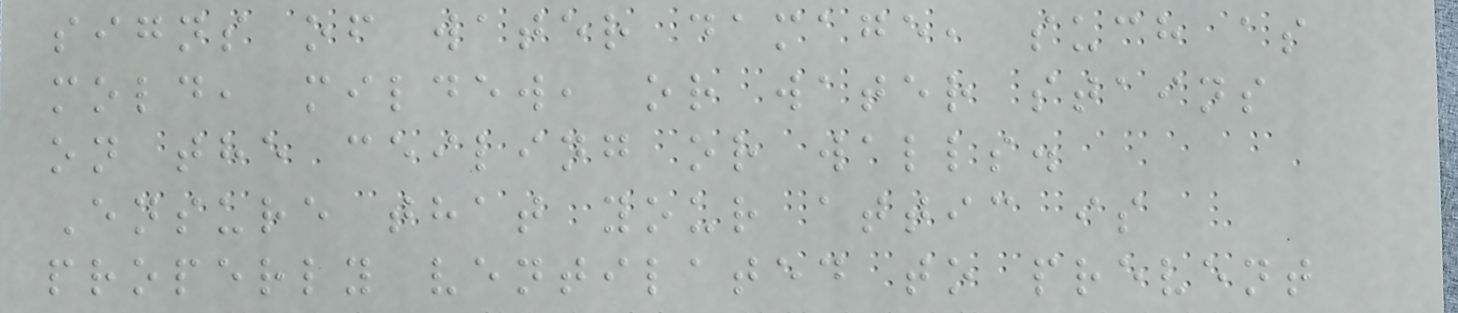signs of water damage, such as
mold, mildew, or water stains
on the ceiling or walls.
Ensure that your attic is
properly ventilated to prevent
